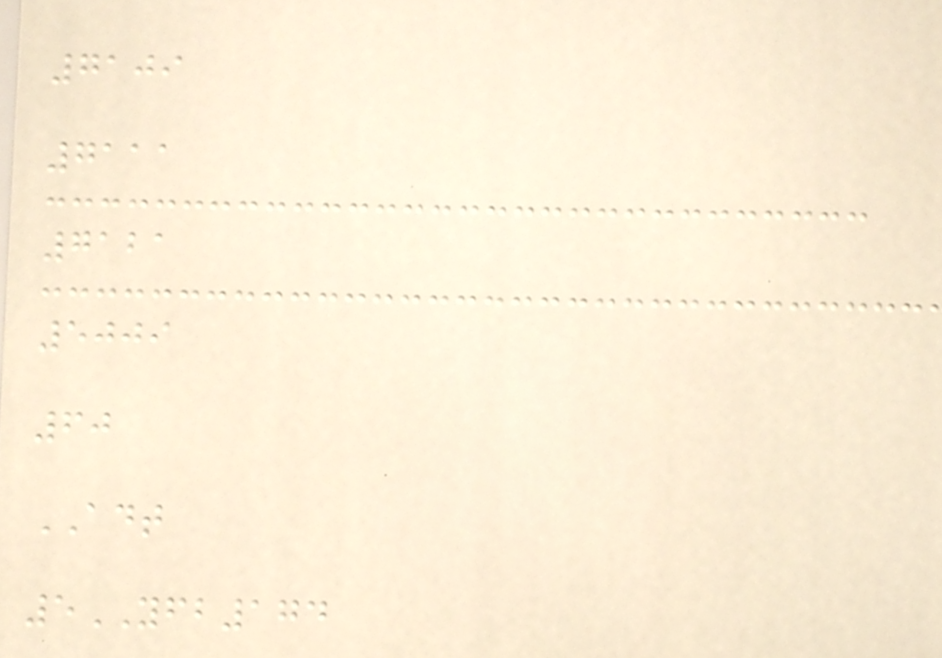7109
7111
7121
5009
60
ADT
5YFB174
